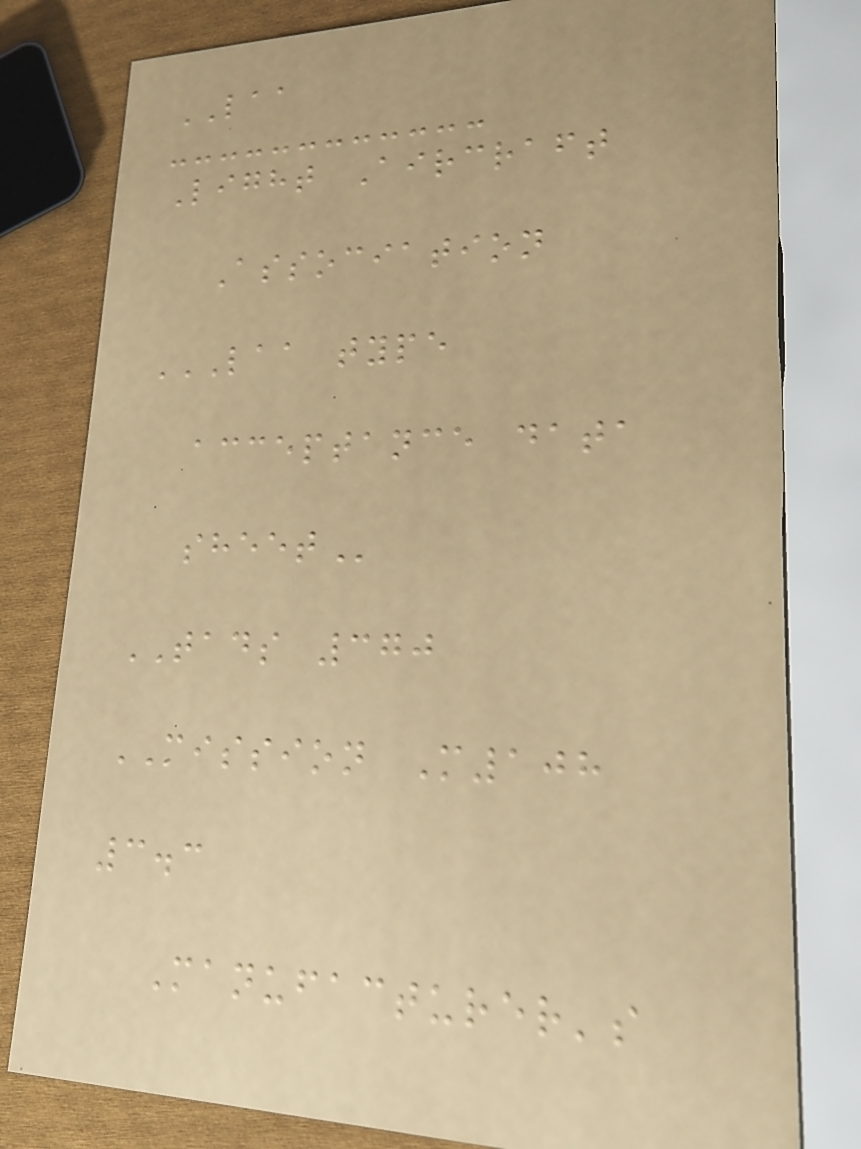LAA
Light Aircraft
Association
LAA TYPE
ACCEPTANCE DATA
SHEET
TADS 370
MISSION M108
3.3
Manufacturer's
